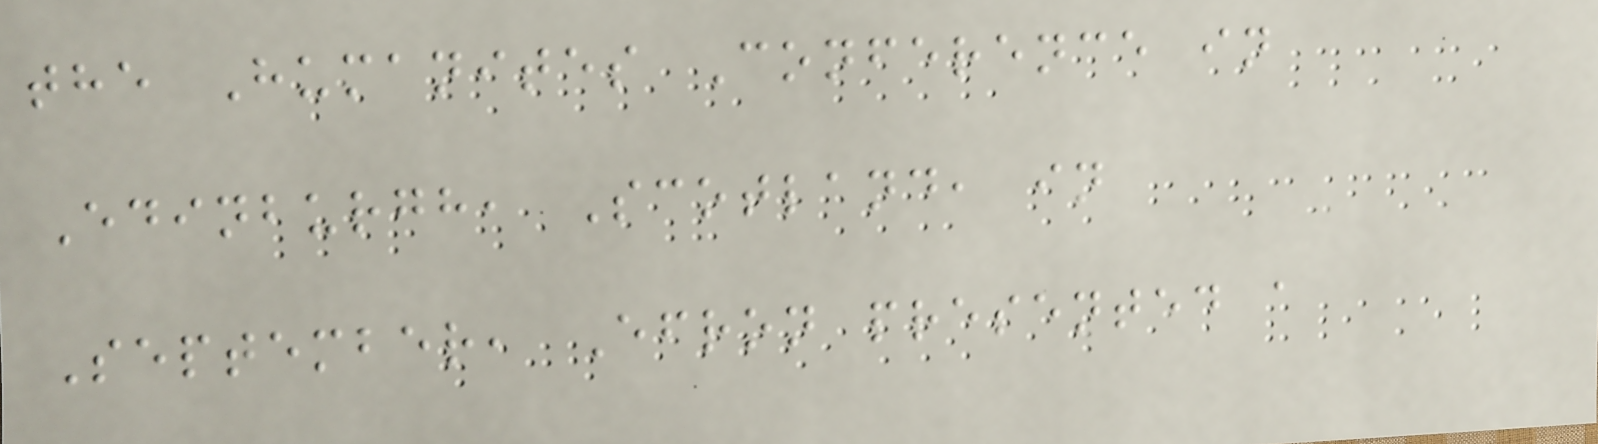the Humanites Conference in
Edinburgh, Scotland, in
September, Efron presented a
